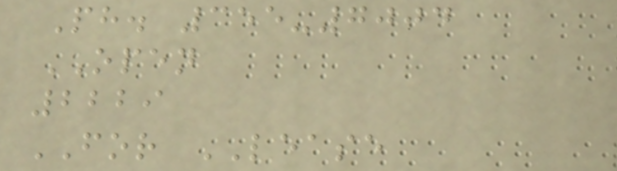Ph. 355-7004
OPEN
2229
FOR LEASE
